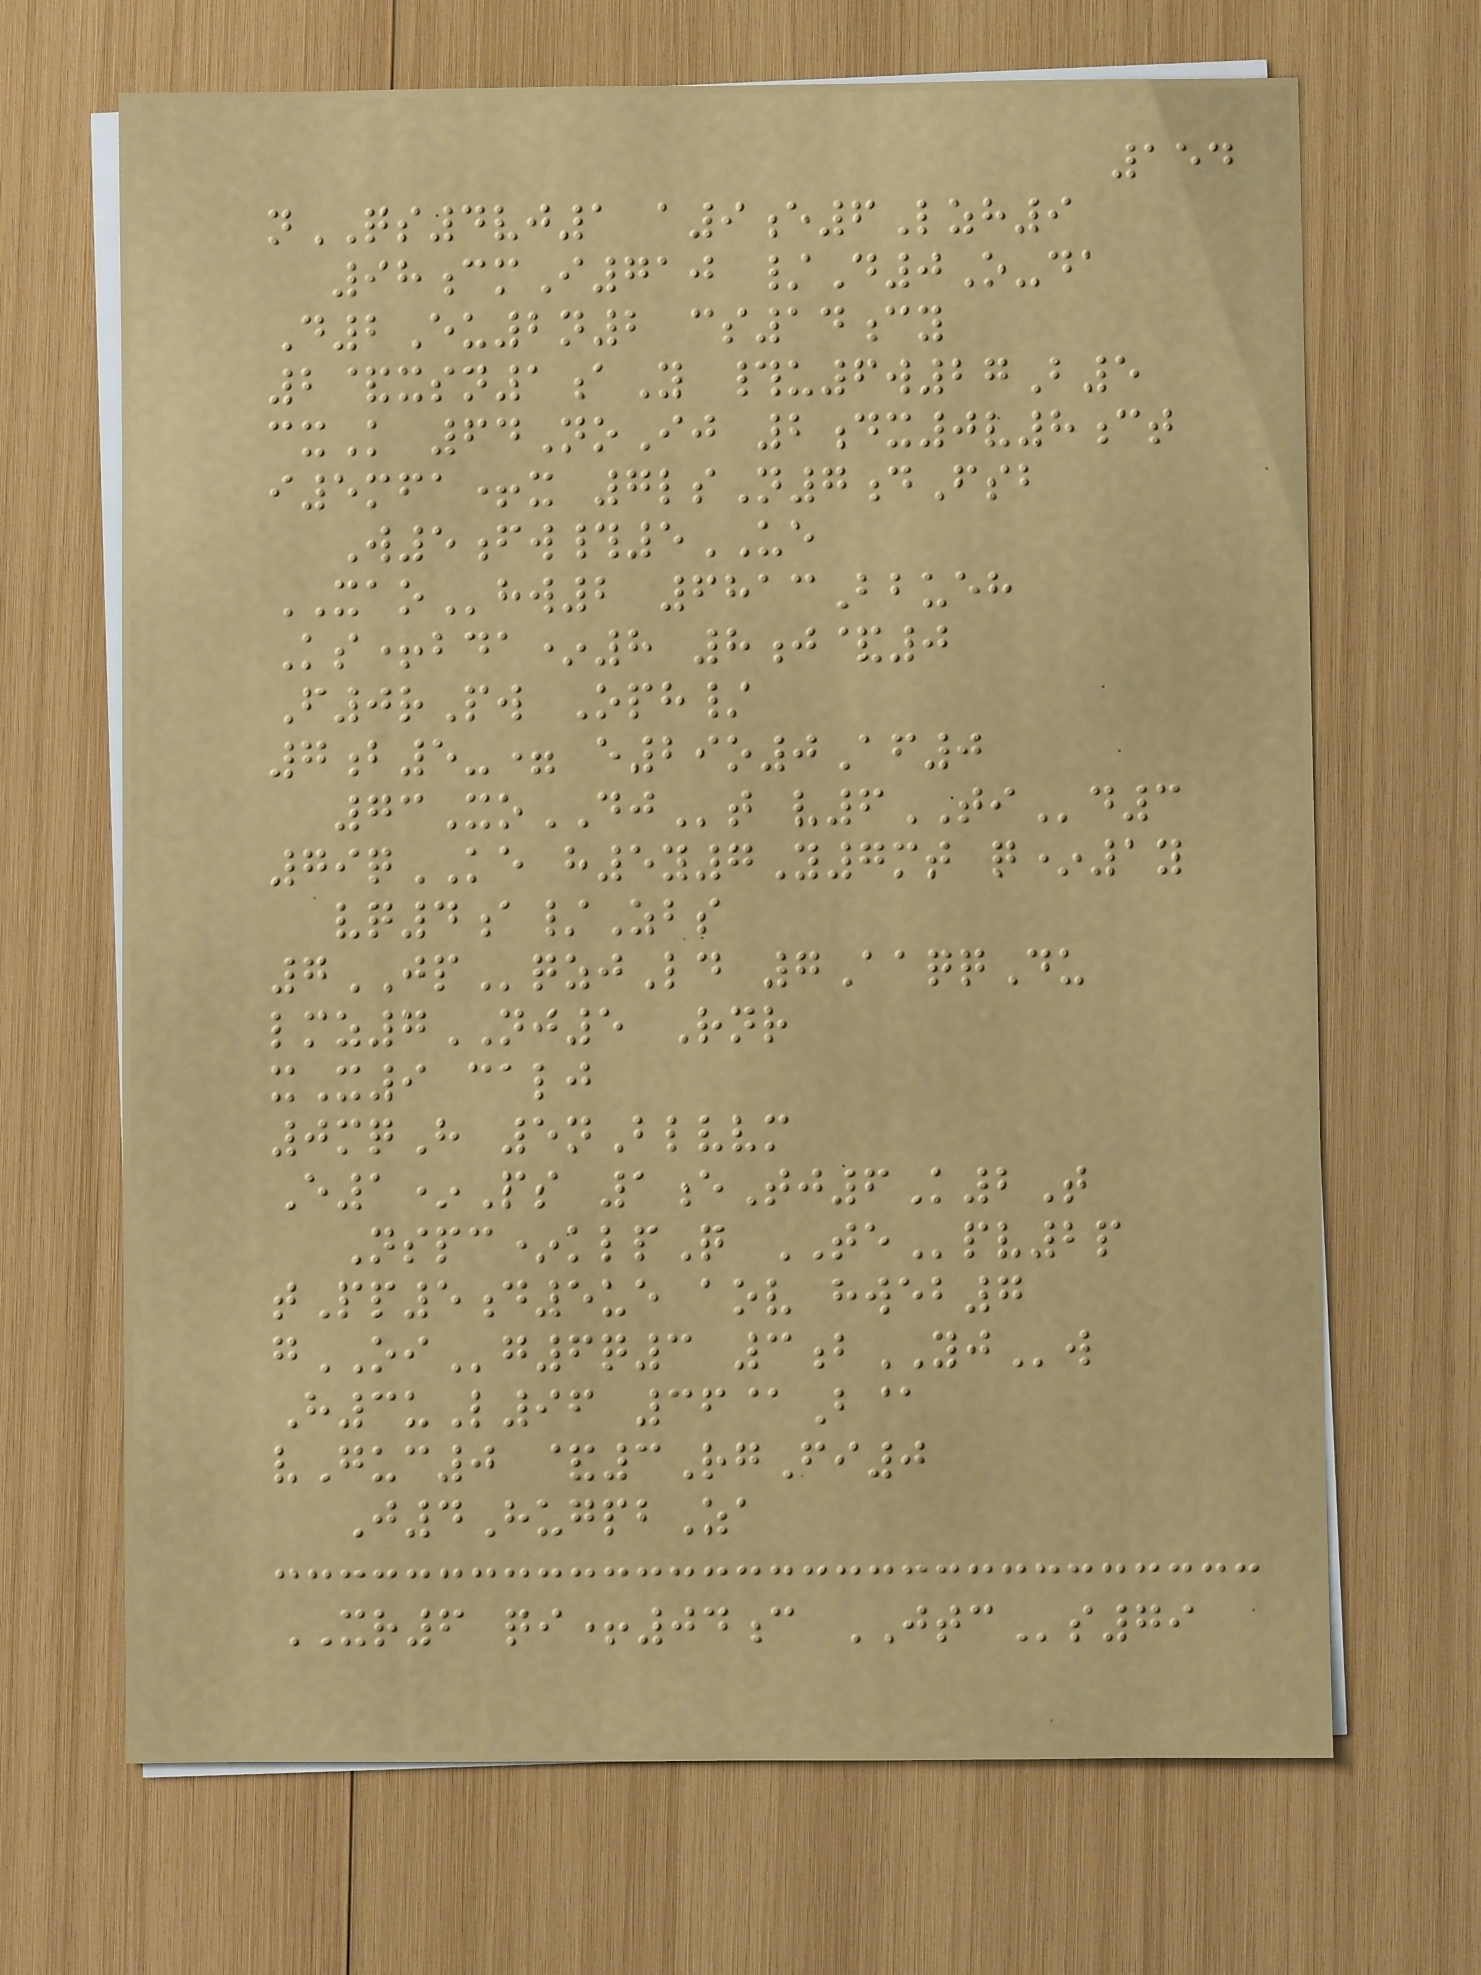154
nQS4vj1 a9e6Lzh9
98cmI710 /D0O-da
D2Eu2n2 cs14cy
2&xsn1aY #u6w27B5
cxK 64NoIj 2dx0v8ct
i5mfa+x 7lsN7dFsb
W5fw#5UE
XAOhw2 6813Bbueh
Ks+bda*8 8j&0
F0rPw Oph/
7b5-= e29o0Af0
73XoDJt v6TId3
79qKE h5y7Y7mt q*1y
vq4a/Zbs
7JPqzjLd 7AaqqDu
lmz7NJ5 Rnr
xX9 calj
0mqH 5nBlvvm
E1*Ps 1eTj6K2T
Nspc*klpQ TEpv2p
tPp5d5ue aov hweb7
gOIg6q3 3bYJw
H3uL96 36@B@
vGuc0 &3RgFi0
J4HugpbZa
XR6 qi+04c JTCs79
